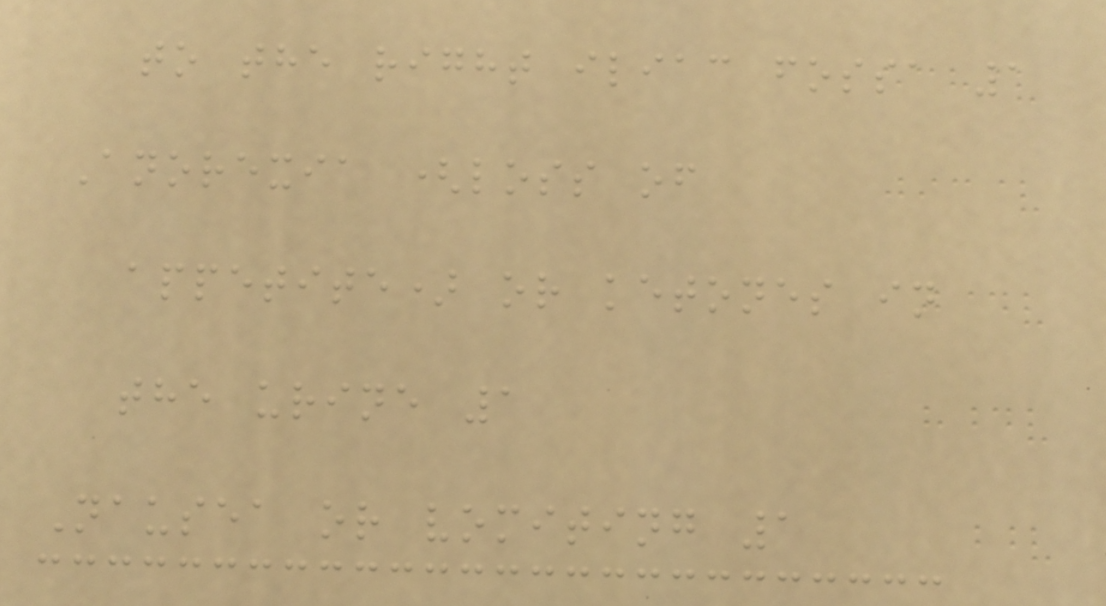to the right iliac fossa 1
Anorexia (loss of
appetite) or ketones in
the urine 1
Nausea or vomiting 1
